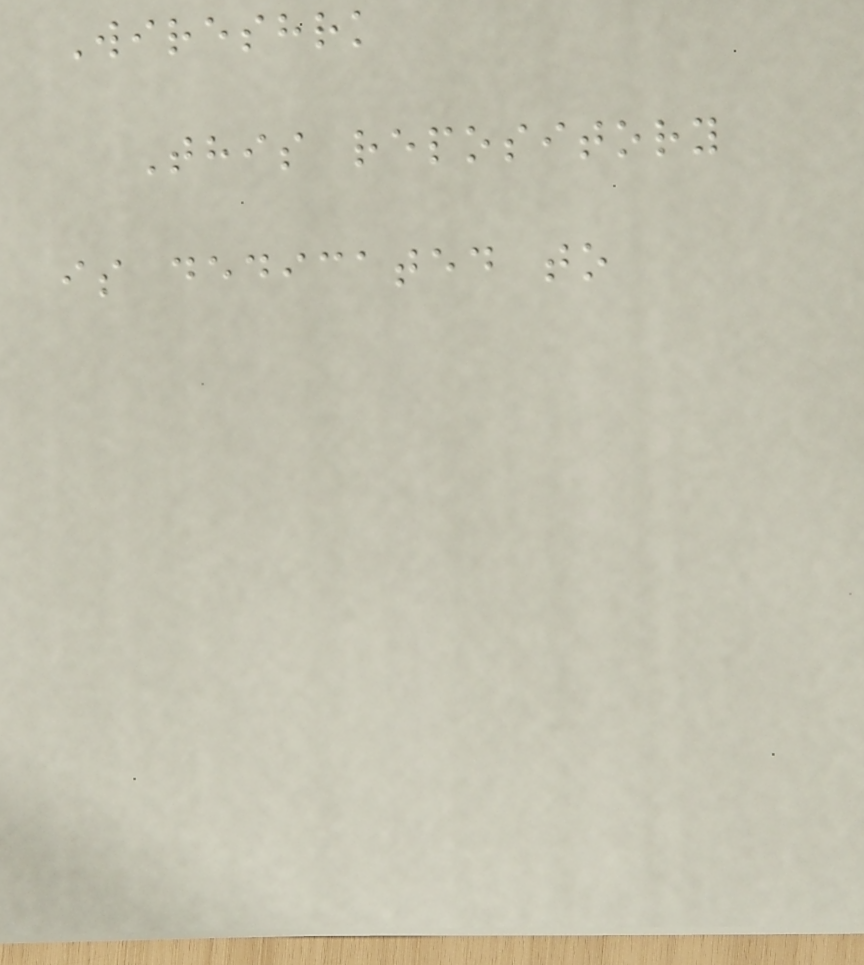Wireshrk
This repository
is dedicated to
